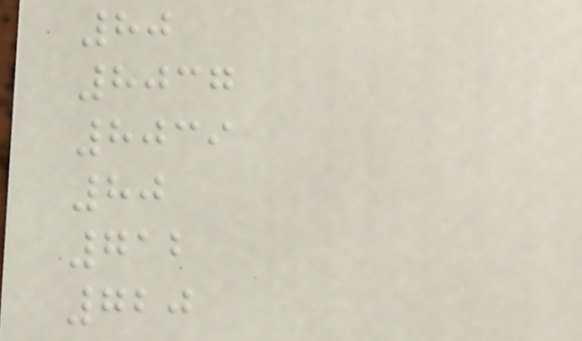80
8037
8039
80
712
720
